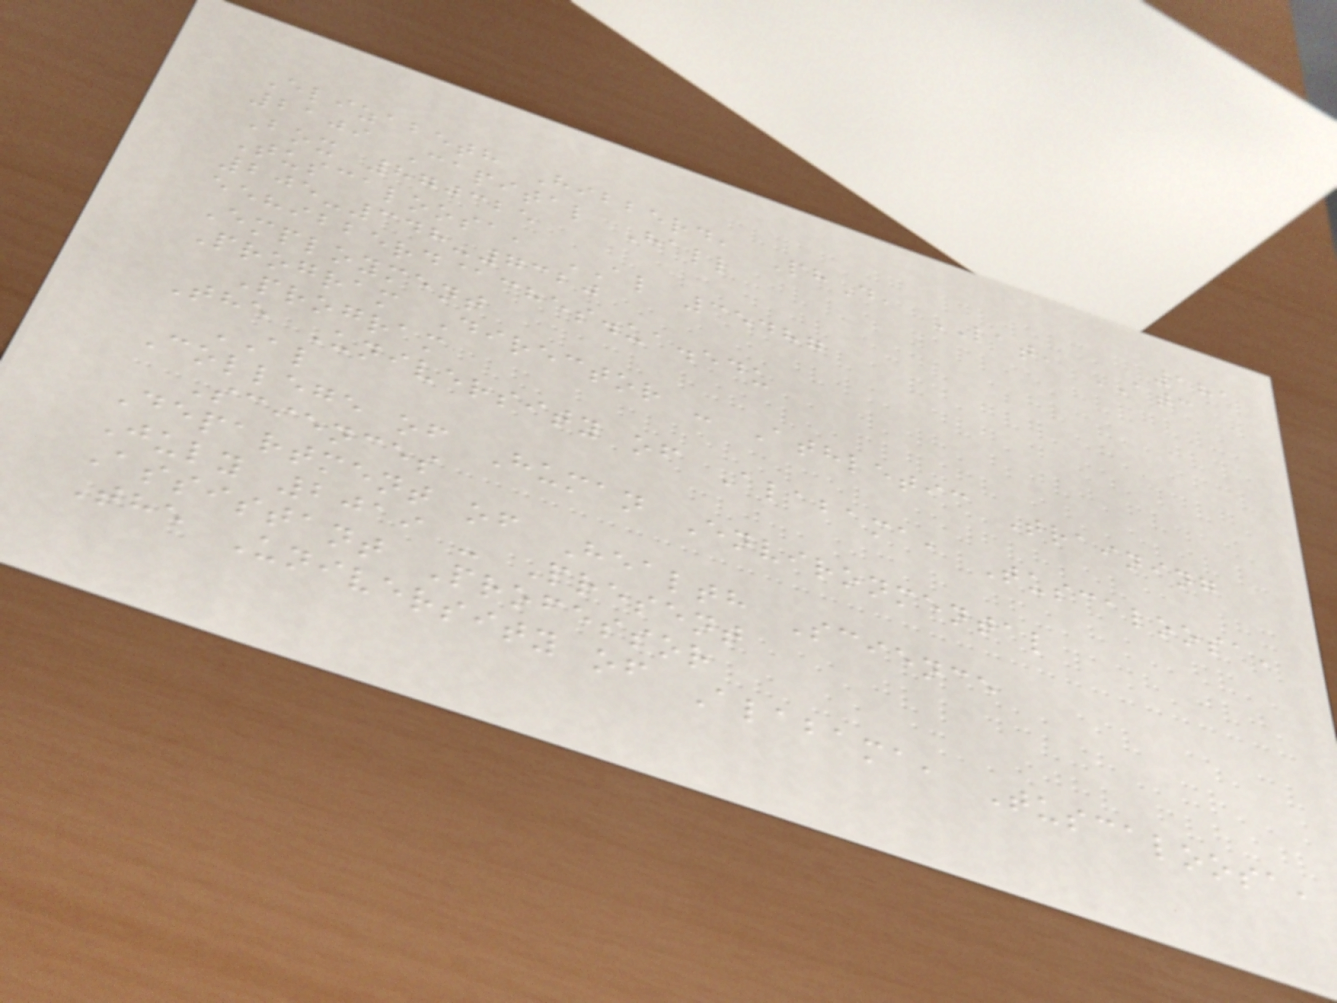181
Elizabeth Hibberd, PhD, LAT, ATC
2109 Capital Hall
Box 870325
Tuscaloosa, AL 35487
205-348-7320
eehibberd@ches.ua.edu
Employment
Program Director - Athletic Training
Program
The University of Alabama, Tuscaloosa,
AL
College of Human Environmental
Sciences
Department of Health Science
July 2019 - Present
Assistant Professor
The University of Alabama, Tuscaloosa,
